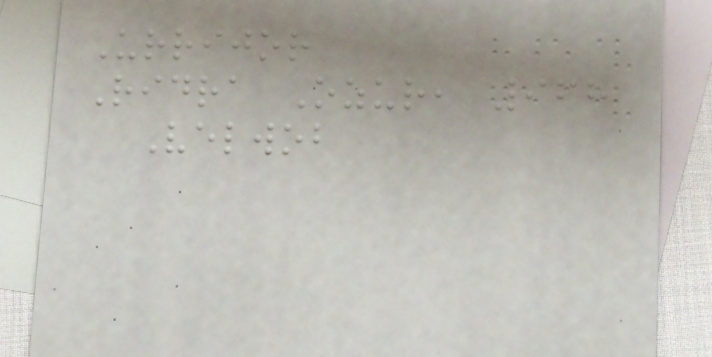Urrijor
Ridra Ozur, 968
Velwob
